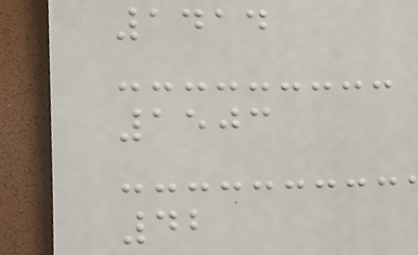1414
1503
42
